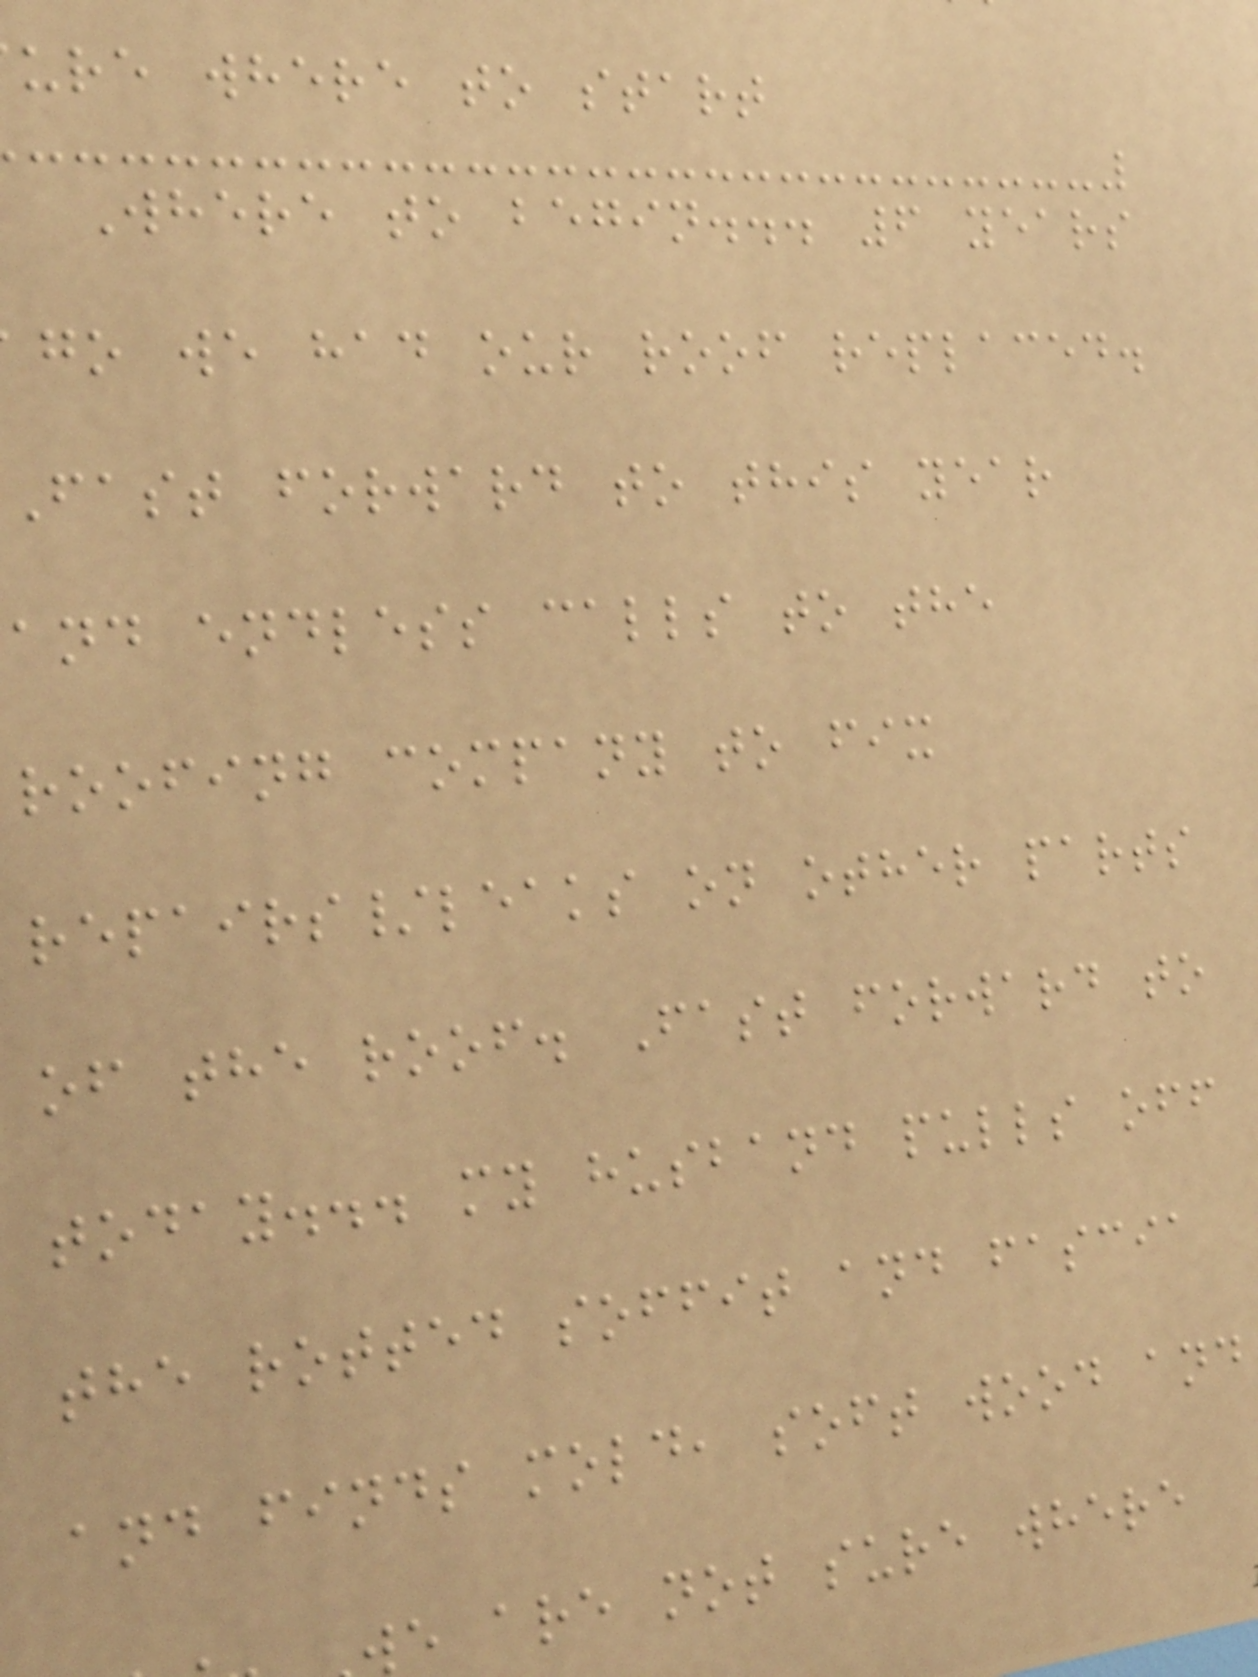ure where to start
Where to begin... 6 years
go we had our roof replaced.
Fast forward to this year
and endless calls to the
roofing company to fix
repairs/leaks on other parts
of the roof. Fast forward to
today... my husband pulls off
the rotted soffit and fascia
and finds mold, soft wood and
e are not sure where
